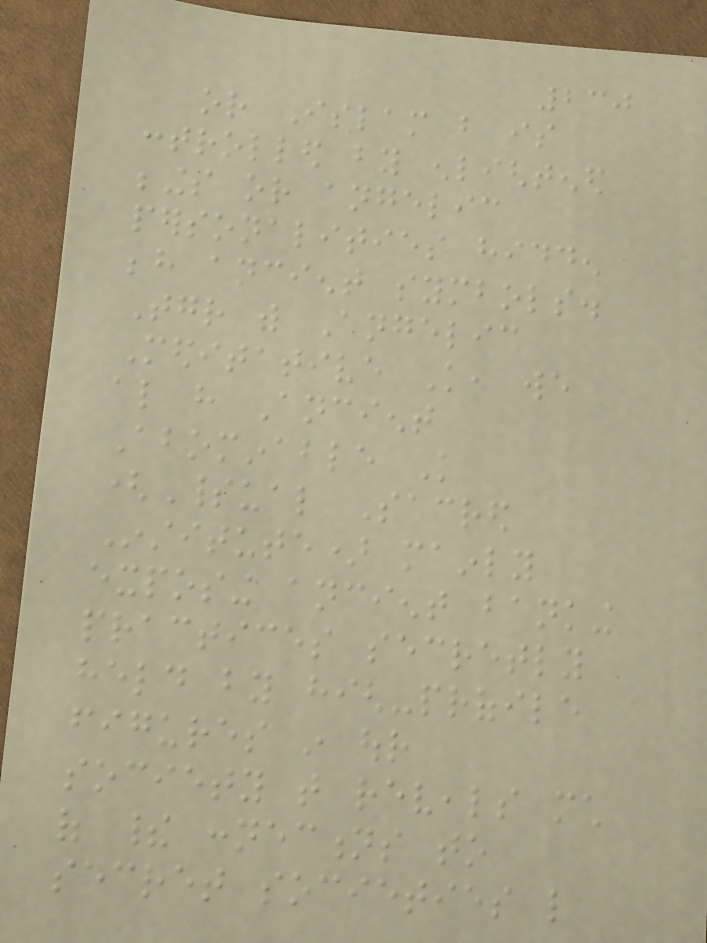230
or Islam but is
controlled by enlightened
beings or angelic
personalities hidden
behind ancient symbols.
Together with Angelic
Meditative Knowledge, we
also have Ancient
Abominable Knowledge
(Spiritual Sacred
Institute) mainly
exposing ancient banking
practices secretly
held by high-profile
figures in our
society that reveals much
of their connections to
secret societies like
